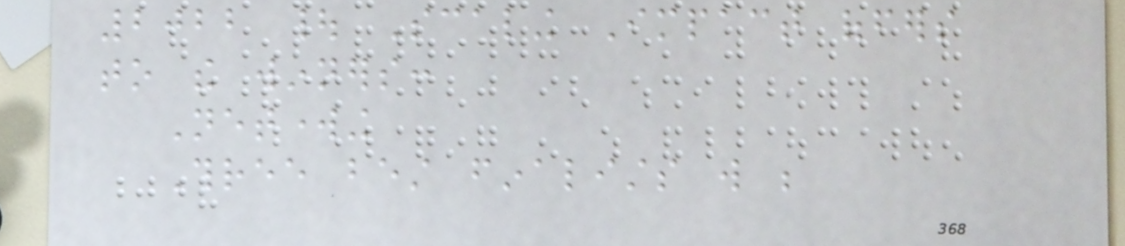2022 | Scaling Impact offers
to the winners:
Networking
Three best finalists will be
